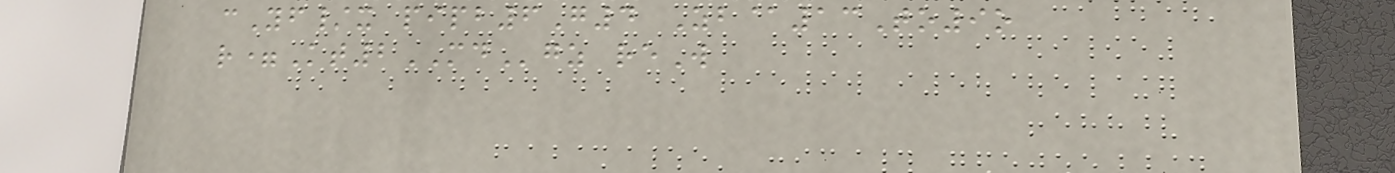cYf/x pipb6G4 Zb@13To9o
r=Kt2MDgz reW
